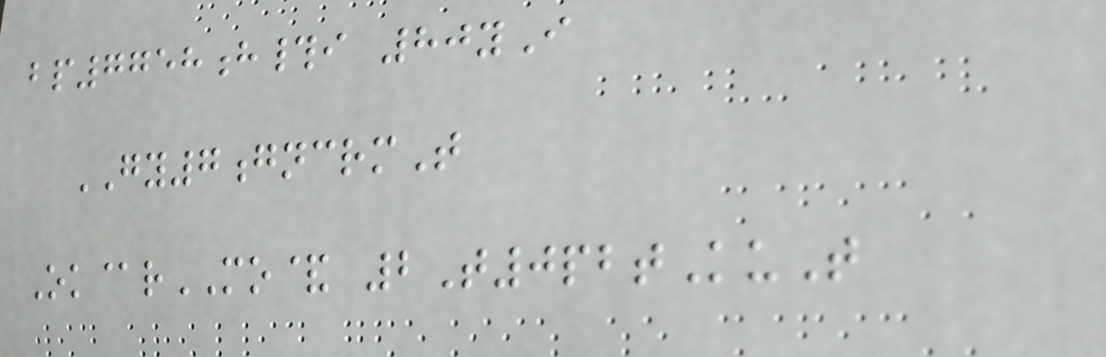bp7758h#i 80yI
GY7gncrmT
Ok@rMO& 2T0pbtKuT
